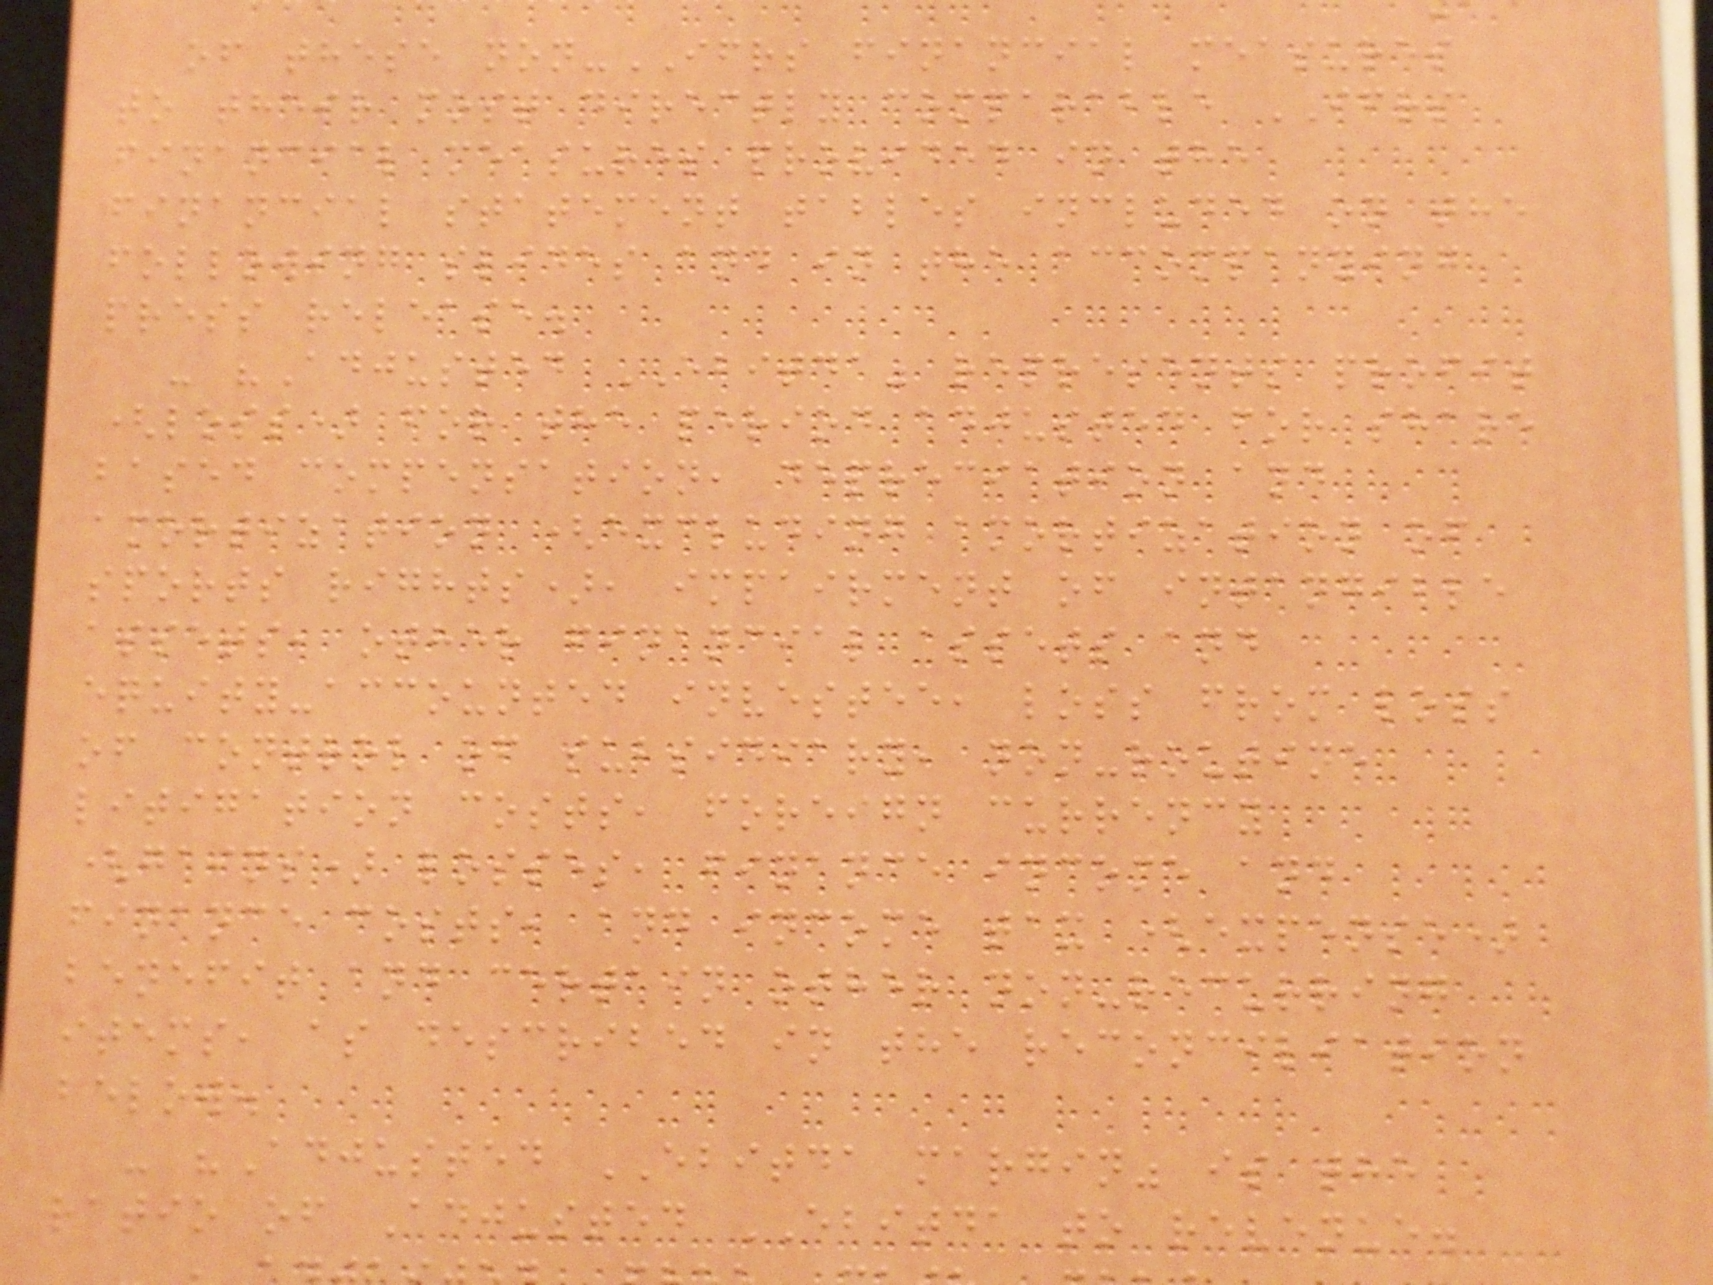of these non-IFRS financial measures
to their most directly comparable IFRS
financial measures provided in the
financial statement tables included on the
following slides and in the accompanying
press release.
- "Adjusted EBITDA" represents profit
(loss) for the period adjusted for share
based compensation, depreciation and
amortization (excluding amortization of
sports rights), impairment of intangible
assets, other financial assets and
equity-accounted investee, loss from loss
of control of subsidiary, non-routine
litigation costs, foreign currency
(gains) losses, finance income and
finance costs, and income tax (expense)
benefit and certain other non-recurring
items, as described in the reconciliation
below.
- "Adjusted EBITDA margin" is the
ratio of Adjusted EBITDA to revenue.
